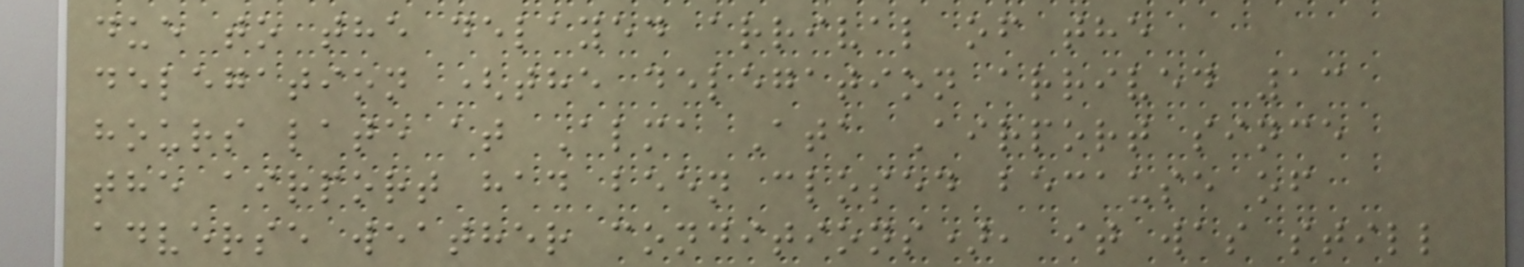due to the delayed arrival of the
delegation (the delegation arrived 13
hours late at Alma Ata Airport since
the airport had been closed because of
adverse weather conditions), it was still
